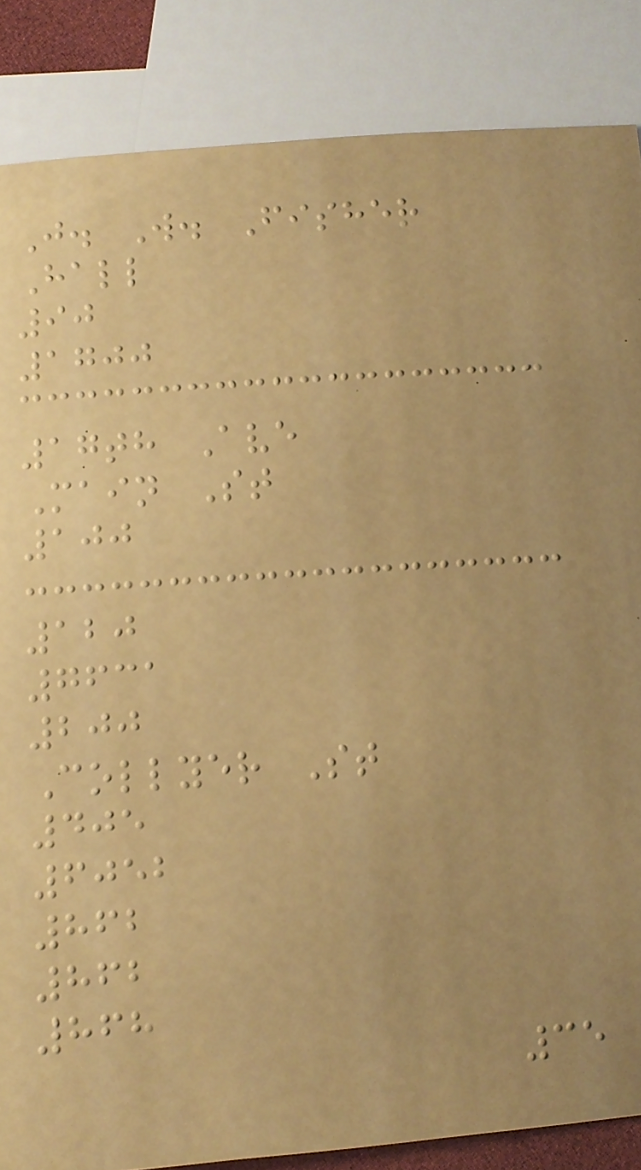J. W. Fisher
Hall
90
1700
17th Ave
Main St
100
120
7631
200
Collyer St
405
6052
862
862
868
35
